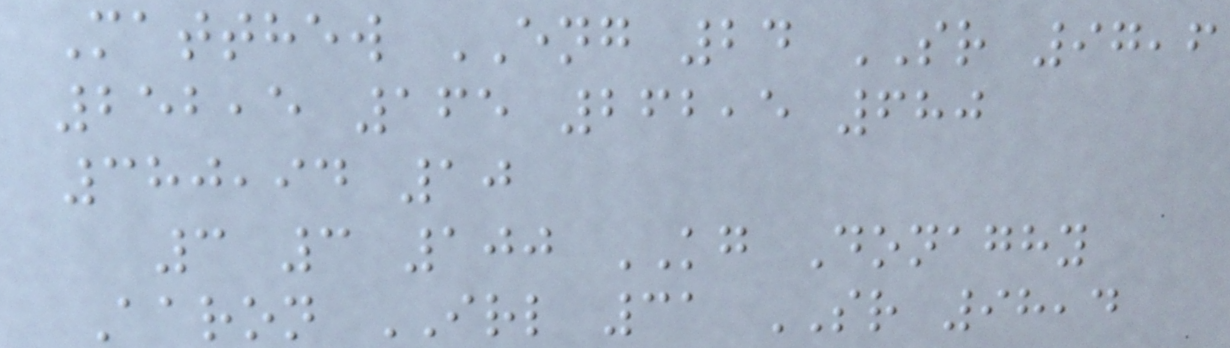Matthew ENG 24 SR 97,6
252,5 165 262,5 680
380,94 10
3 3 100 KG Donaghy
Aaron IRL 31 SR 98,4
